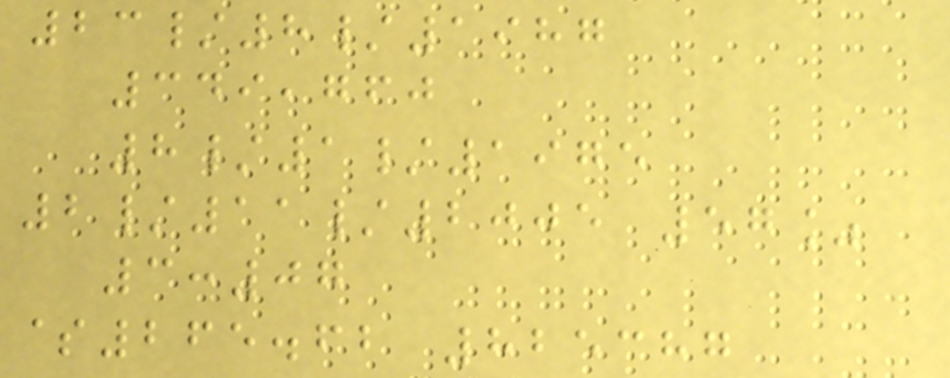23/8/1987
349,760
8/1/1975
2/11/2005 57%
3:07
$265.62 825387
